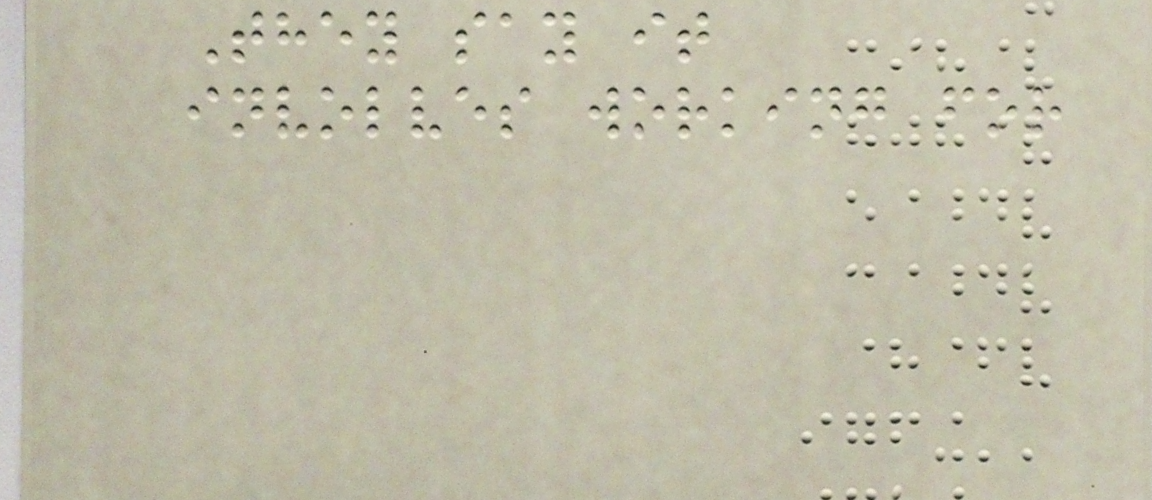They say it
involves working for
